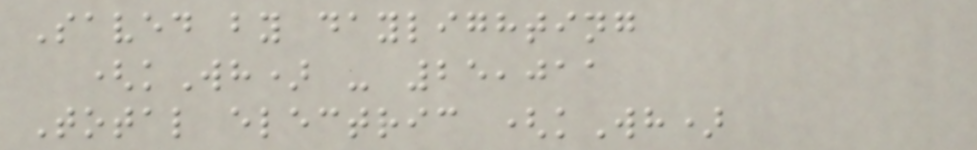Saved by daylighting
(kWh) - 25,011
Total electric (kWh)
